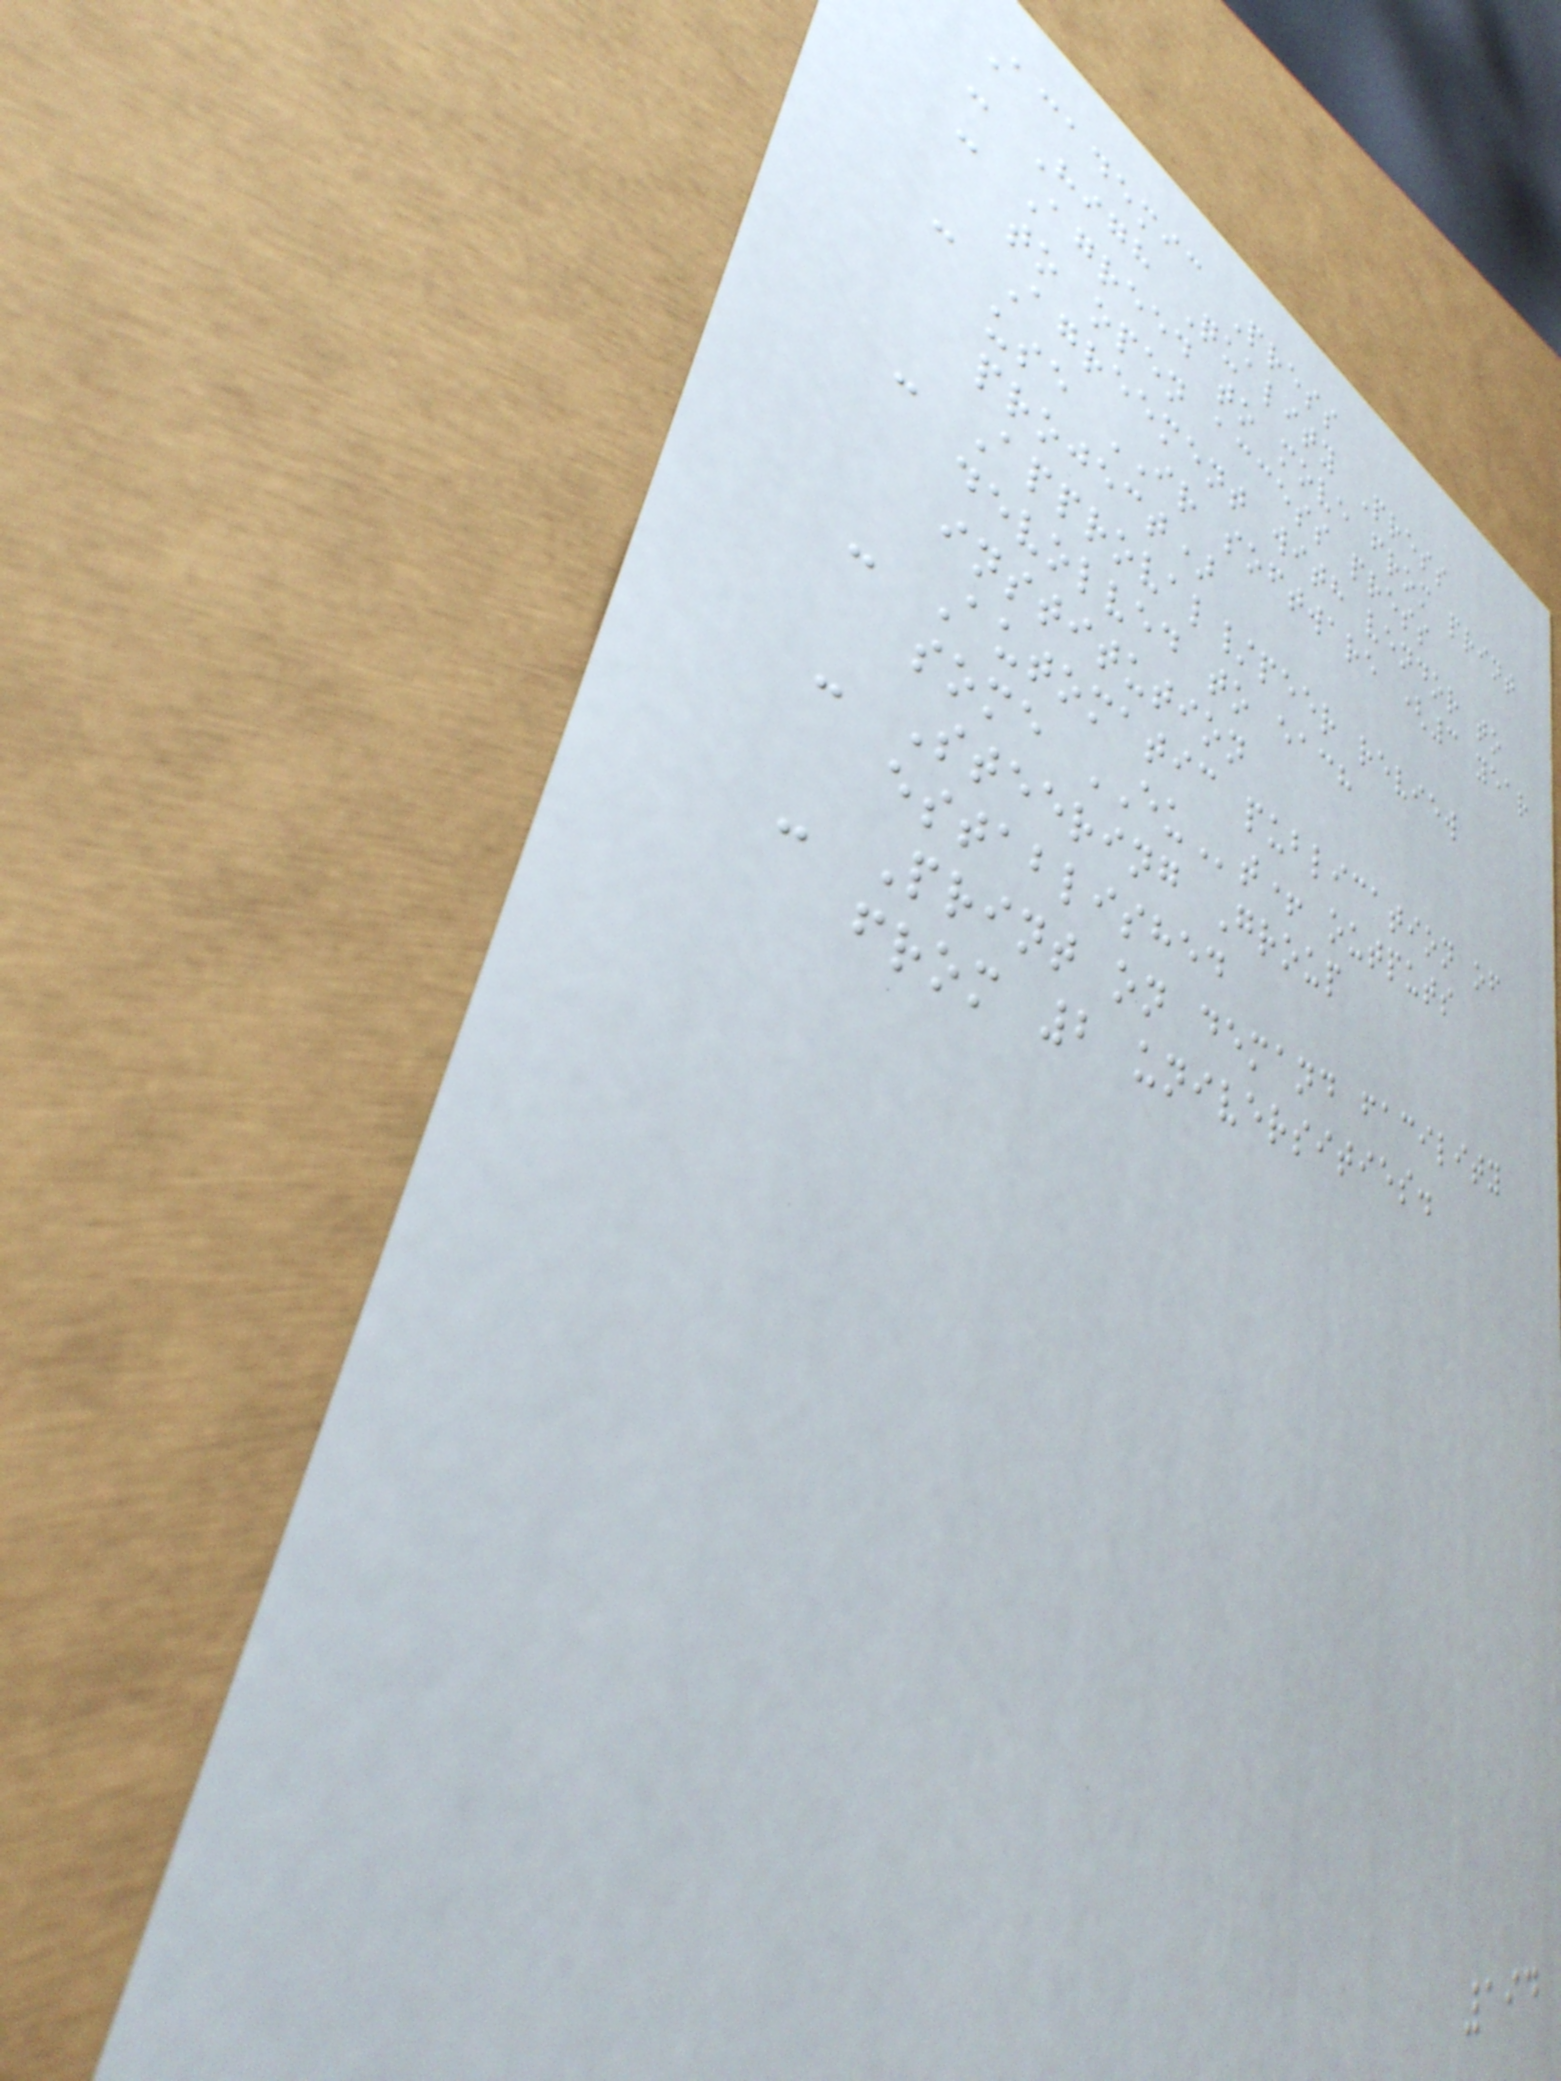Academic Press
- High Quality Press
- Agreed to move from print
to open access press
- Agreement with vendor to
use IR software (3 year
project)
- Approval/peer review
devolved to each
institution
- Automatic publication of
some EUt+ outputs
- Steering Group
established
- Print on demand facility
from 2 universities.
194
